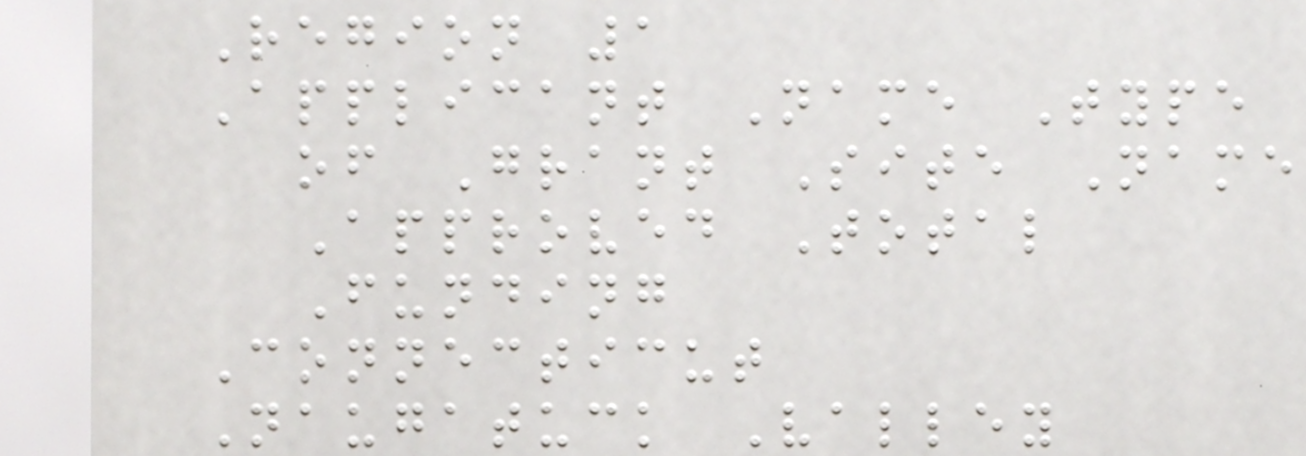Region 1
Applicant Name Type
of Grant Site Name
Approved Total
Funding
Connecticut
Naugatuck Valley
